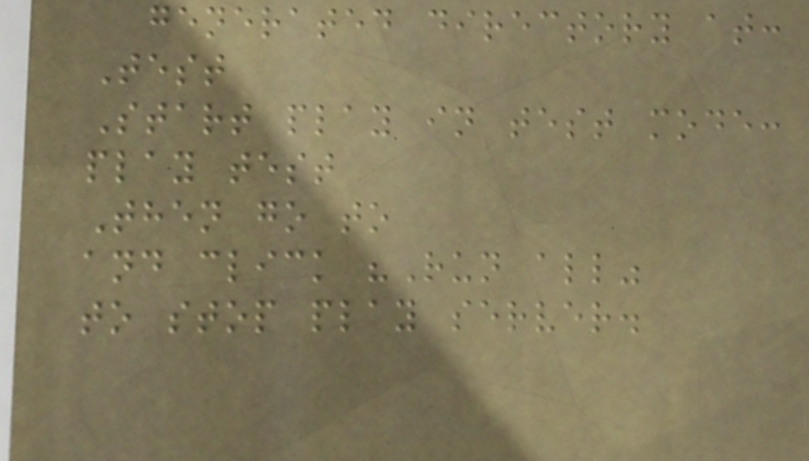generated directory at:
Test
Start play in test mode:
play test
Then go to
and click "Run all"
to stop play server.
